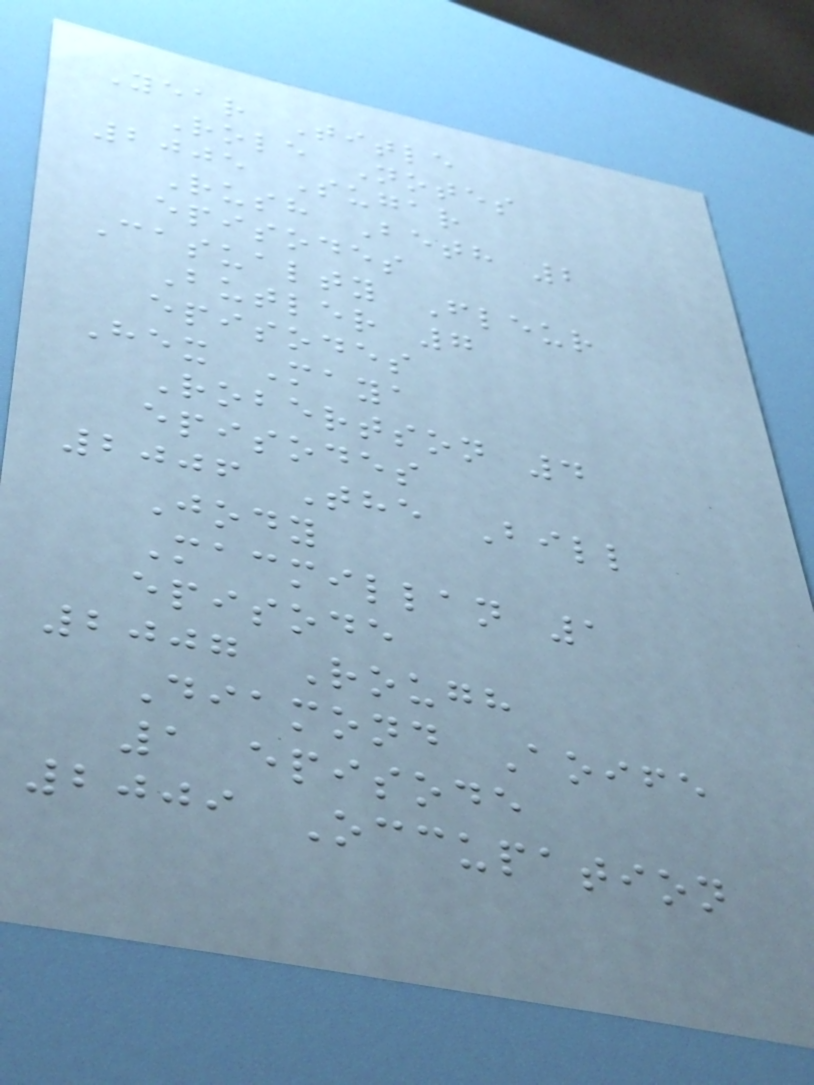Year Title
Role Notes
2005 Sugar
Rush Beth 2
episodes
Casualty Fleur
Butler 7
episodes
Hex Maya
Robertson 4
episodes
2006 The Bill
Jody
Macmillan 1
episode
2007 Rough
Diamond Aoife
1 episode
2009 Occupation
